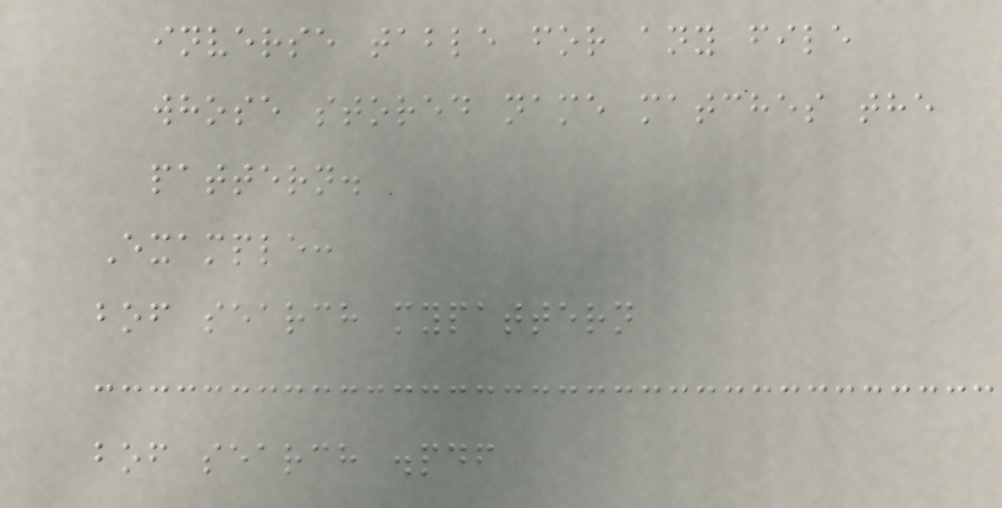inverse table for any file
whose stored name matches the
pattern.
Example:
bof search mypattern
bof search .pdf
